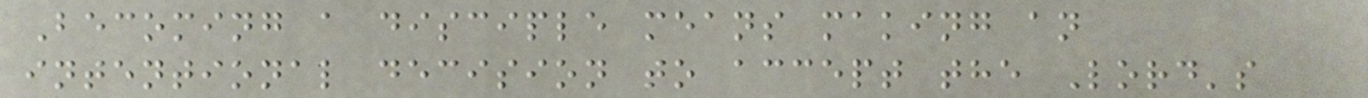Becoming a disciple means making an
intentional decision to accept the Lord's
